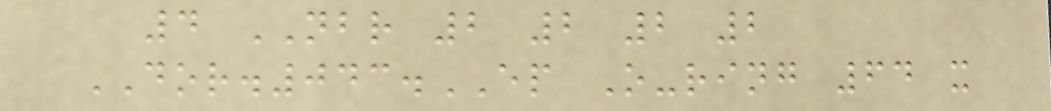4 NBR 2 2 2 2
DOR.043.EP O-ring 64 x
